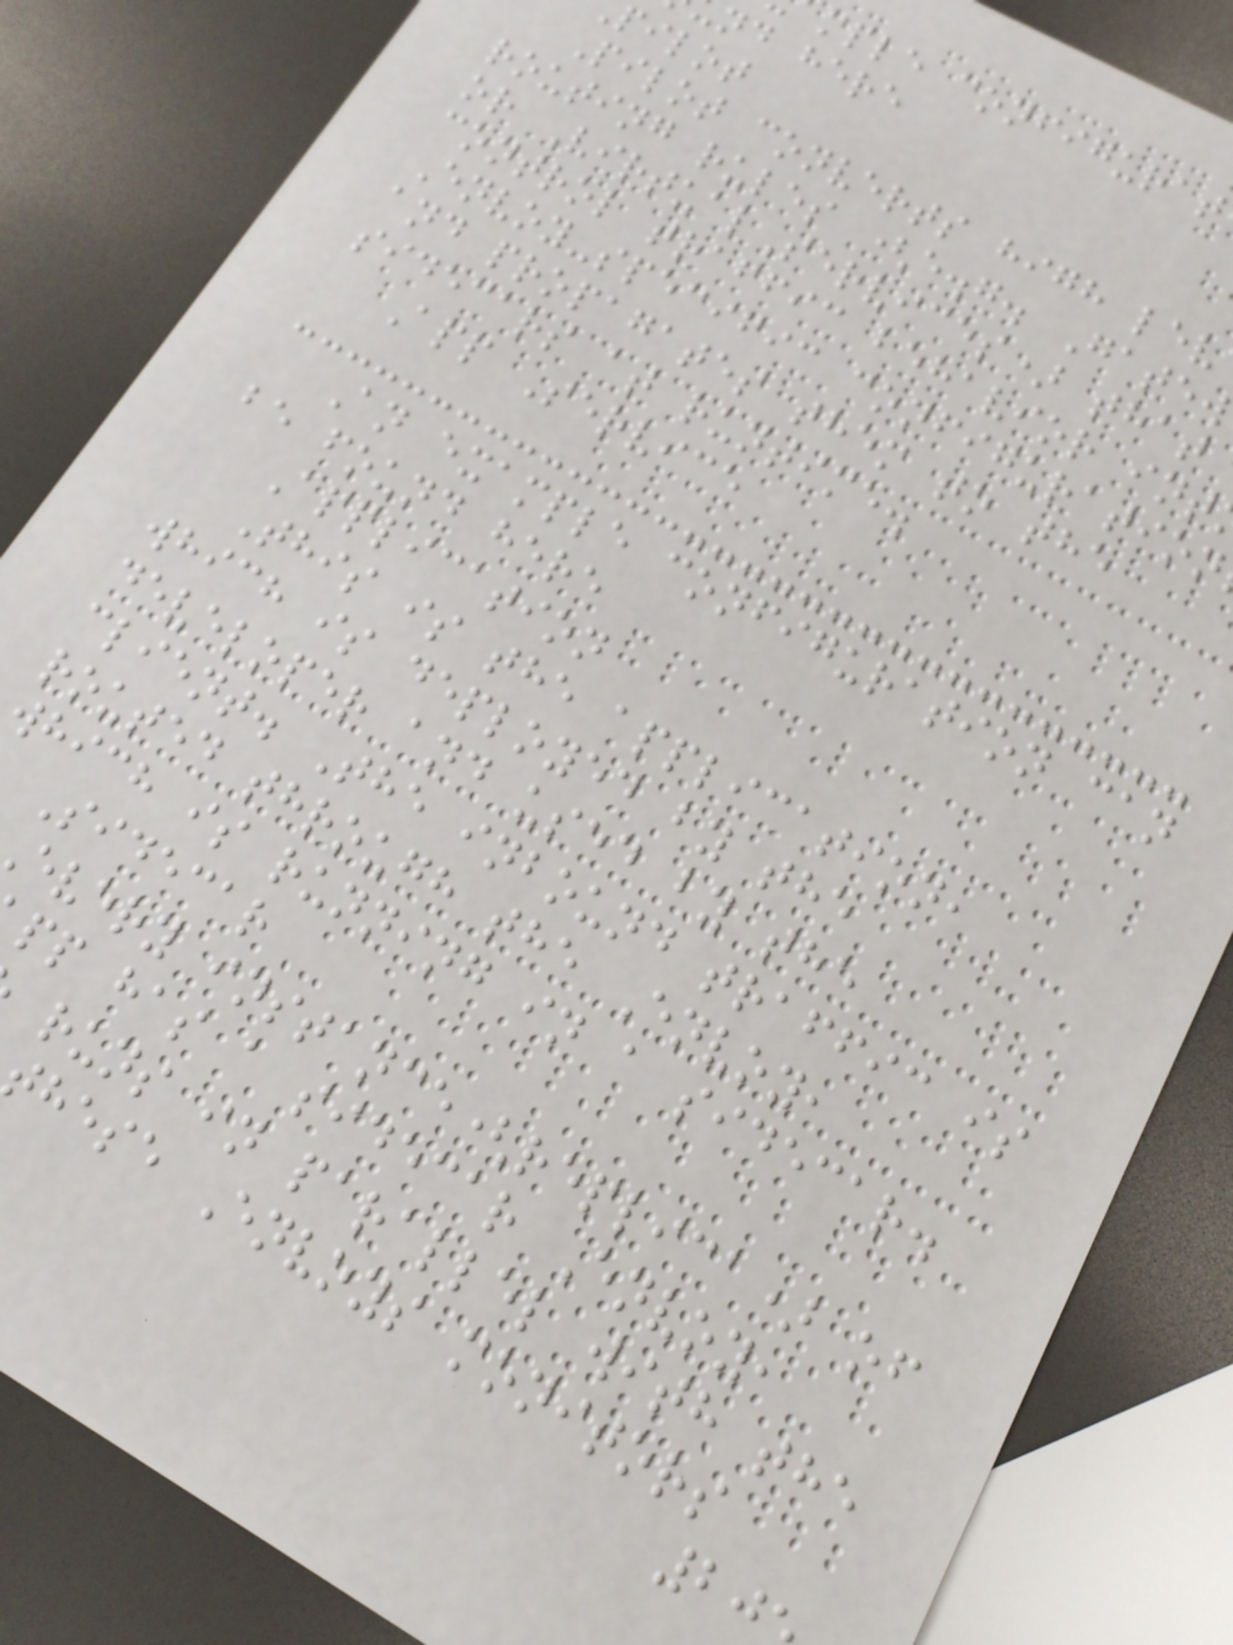mple configurat
nd here
pilot
Pilot converts high lev
routing rules (e.g. Gatew
or VirtualServices) that
control traffic behavior int
Envoy-specific configuration
and propagates them to the
sidecars at runtime.
App Service
An example configuration can
be found here
Application
This is the application,
which is deployed by the
developer and used by the
client. The inbound traffic is
routed through the Envoy,
which is running in a sidecar.
Sidecar
every instance(replica) of
pp has a sidecar Envoy,
runs in parallel with the
these Envoys monitors
